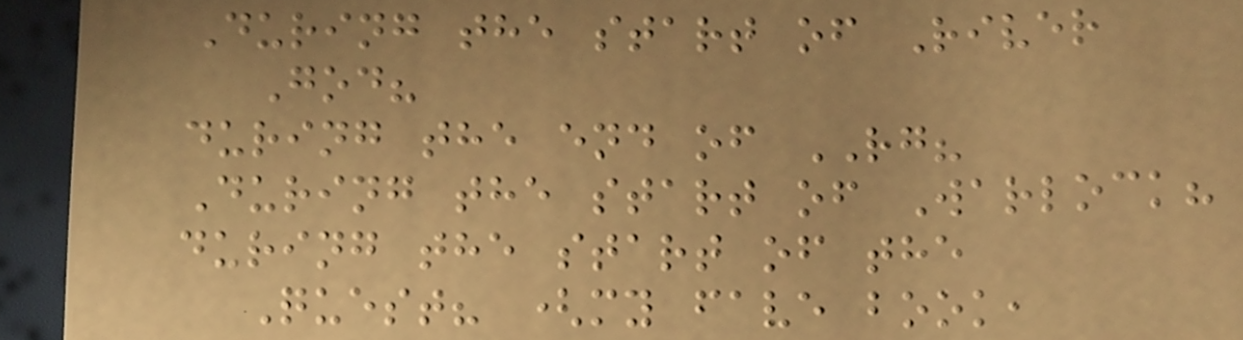During the start of River
God?
during the end of RG?
During the start of Warlock?
during the start of the
Quest? (my fave book,
